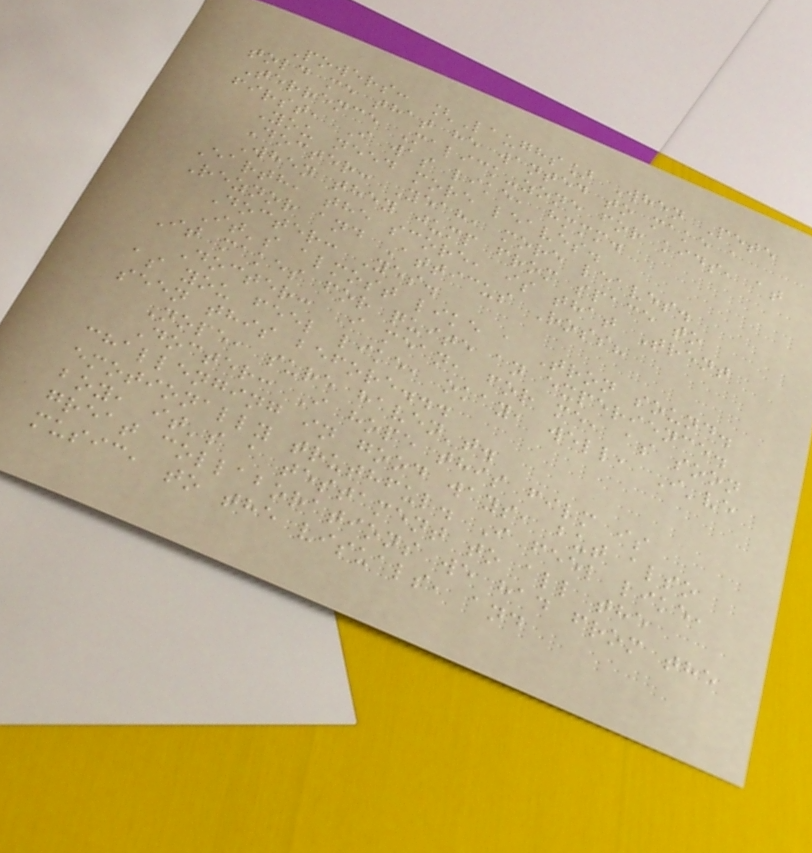Powers: [Laughs] When Pete
told me that he wanted to make a
Terrence Malick-zone for kids, at
first, I was like, hmmm.
You need more leaves.
Docter: Yeah, more leaves.
When they jump from space to
Earth, the score, is that Trent
Reznor and Atticus Ross?
Docter: Yes.
It's almost like a Tron sound.
It makes for quite an experience.
Docter: I mean, for me, as soon
as you feel like, okay, well, I've
seen this before...
Nope, sure haven't.
Docter: I hope this film is
challenging in good ways, but also
emotionally truthful. I feel like,
boy, it's a testament to all the
great collaborations we had from the
music, to the visuals, and
